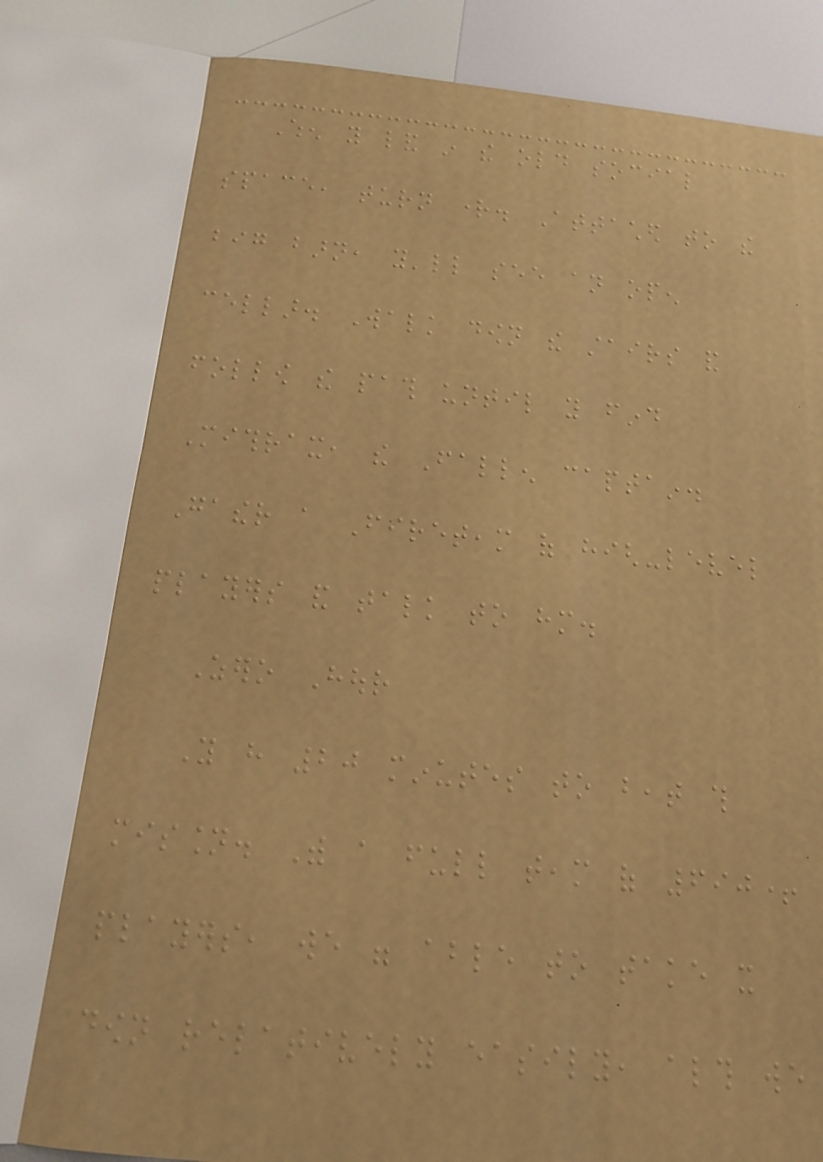When you land in the old social
space, turn right. Attached to the
big barn, you'll see an open
cellar. Walk down the stairs and
follow the path until you find
Mithrax, the Fallen captain.
Gather a Fireteam of high-level
players and talk to him.
Zero Hour
You have 20 minutes to beat this
mission. With a full team of 690+
players, we were able to take it
down relatively easily, although we
